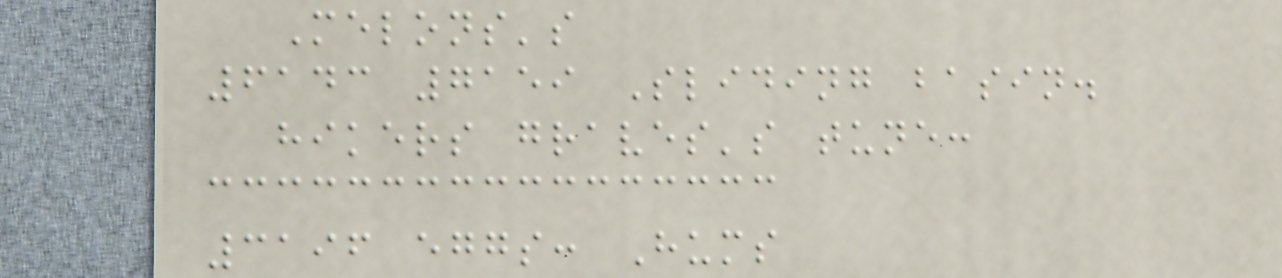Melons's
6143 7159 Sliding basin.
hikers graves's tune:
3196 eggs: Hums
